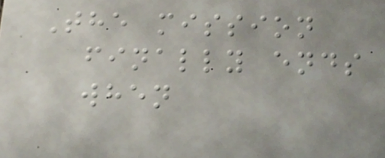The mission
finally ends
when
